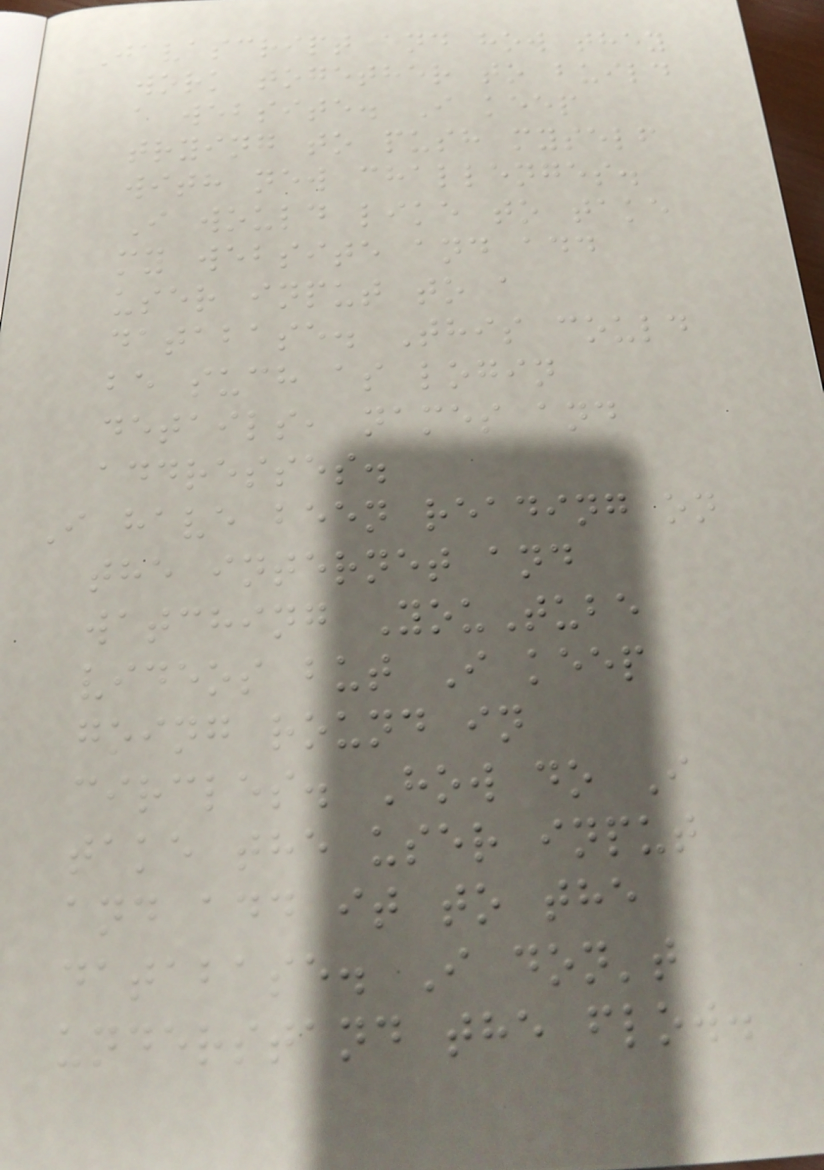Javascript and how they
work together to build
a website. I keep
trying to push myself
with new challenges.
I would like to take
my website and add
user input to a
database. This could
be such as login
details, names and
addresses.
I have been reading on
the internet and
watching YouTube
videos but I keep
going round in
circles. How do I
take the user input
and add it to the
database. I don't
understand the flow.
